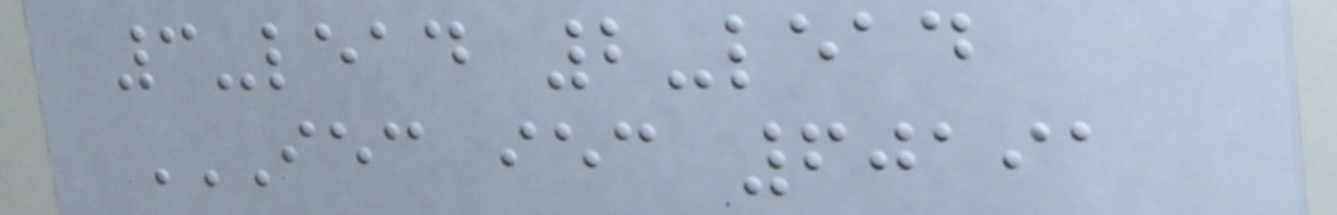3-lead 2-lead
IEC IEC 60191
